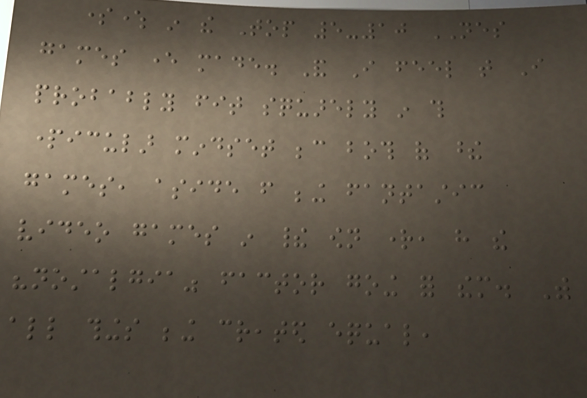somewhere in the Top 5-10 NES
games ever made. And I feel that I
probably fit squarely in this
particular mindset because both of these
games, aside from being fantastic
video games in their own right, have the
"nostalgia" factor going for them. With
all things being created equal,
